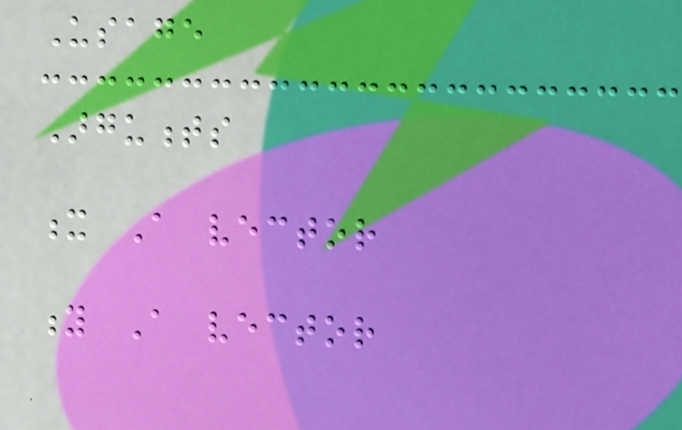Usage
Arguments
x A vector
y A vector
